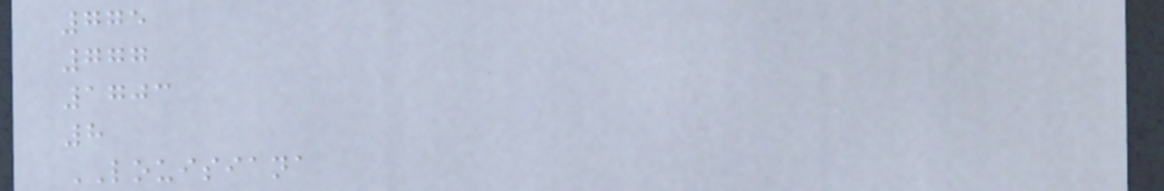775
777
1703
8
LOUISIANA
